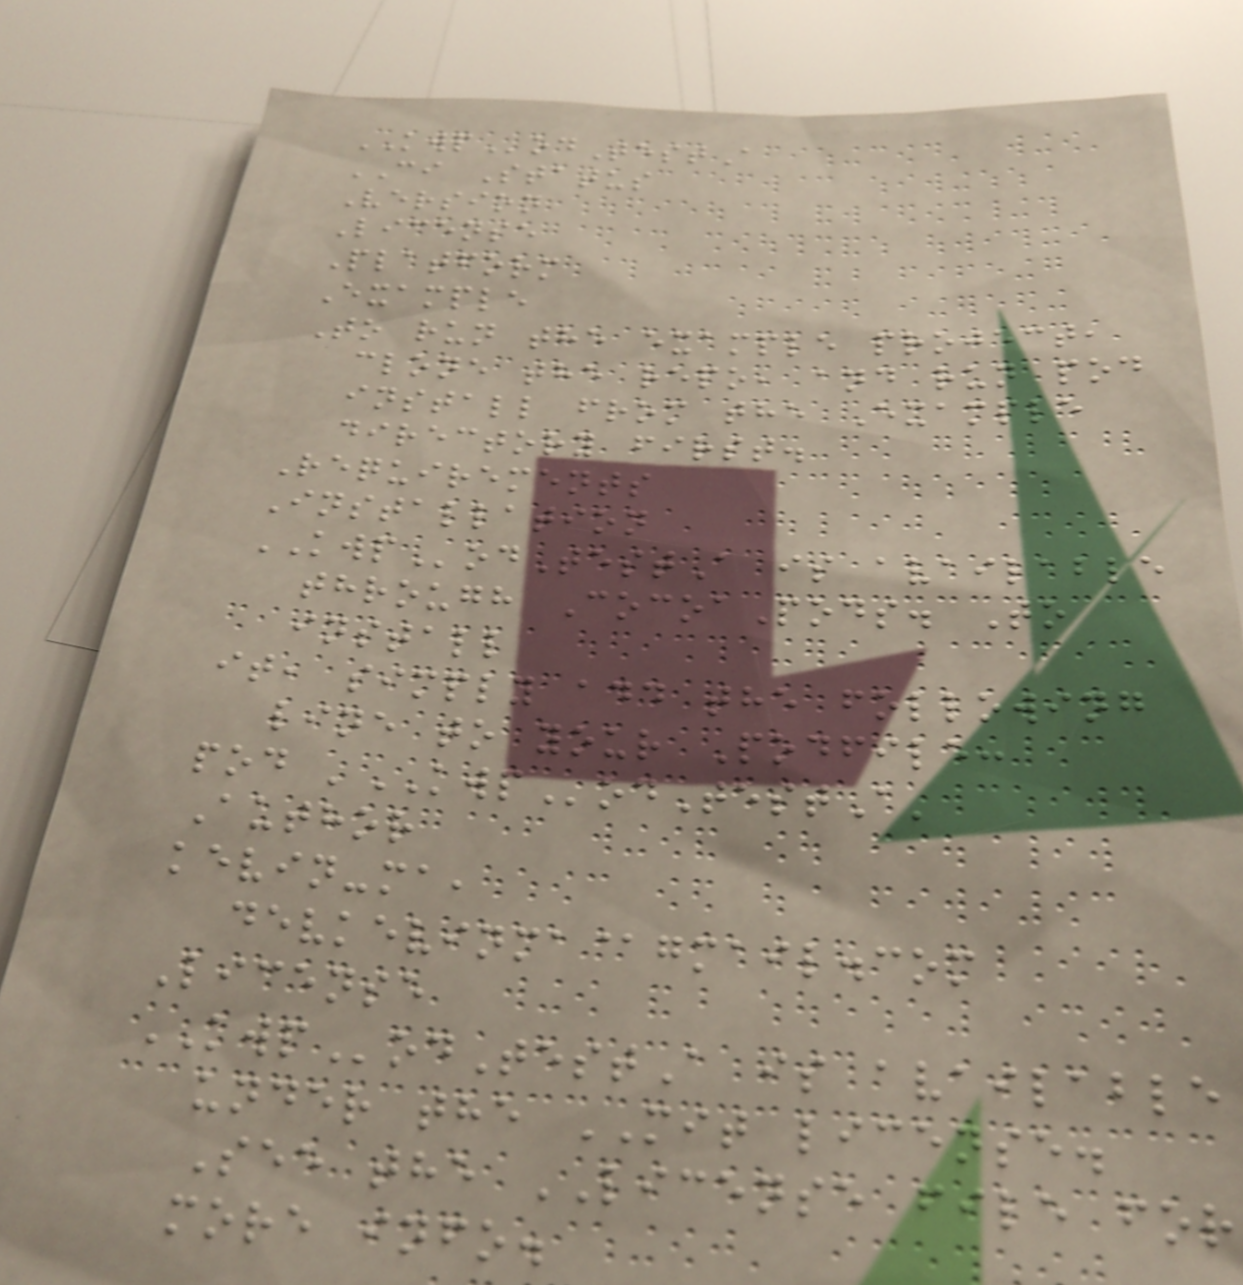KWPodTestA
CI Status
Version
License
Platform
Example
To run the example project,
clone the repo, and run pod
install from the Example
directory first.
Requirements
Installation
KWPodTestA is available
through CocoaPods. To
install
it, simply add the following
line to your Podfile:
pod 'KWPodTestA'
Author
kevin-ma,
devkevinma@gmail.com
License
KWPodTestA is available
under the MIT license.
See the LICENSE file for
more info.
